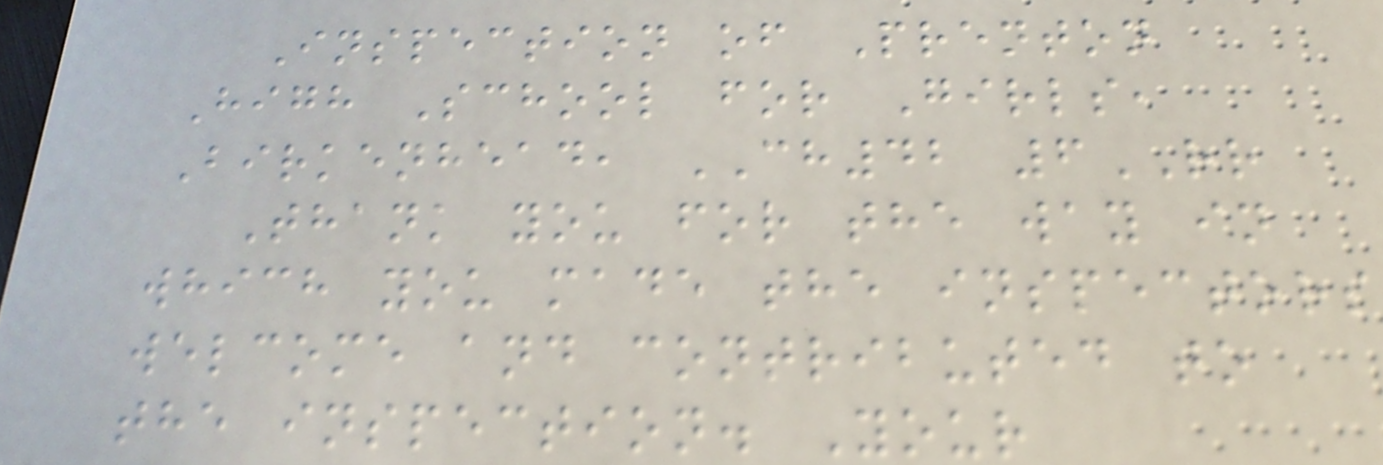Inspection of Prenton
High School for Girls,
Birkenhead, CH42 6RR
Thank you for the way in
which you made the inspectors
welcome and contributed to
the inspection. Your
